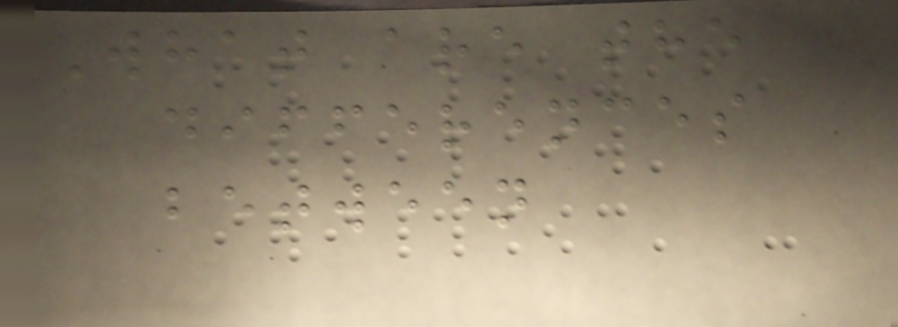What are the
differences
between
